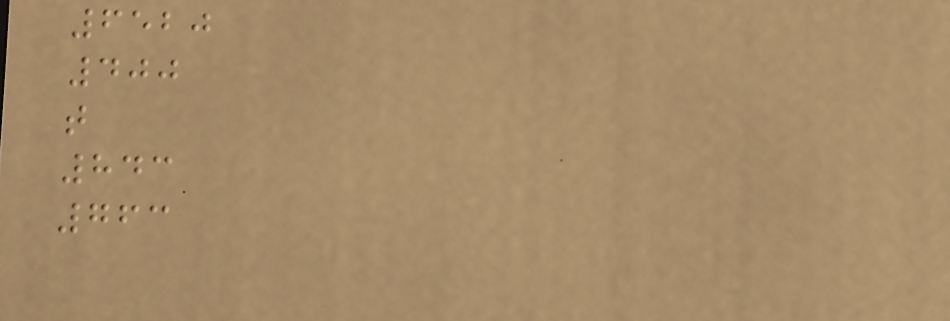6520
400
t
843
763
